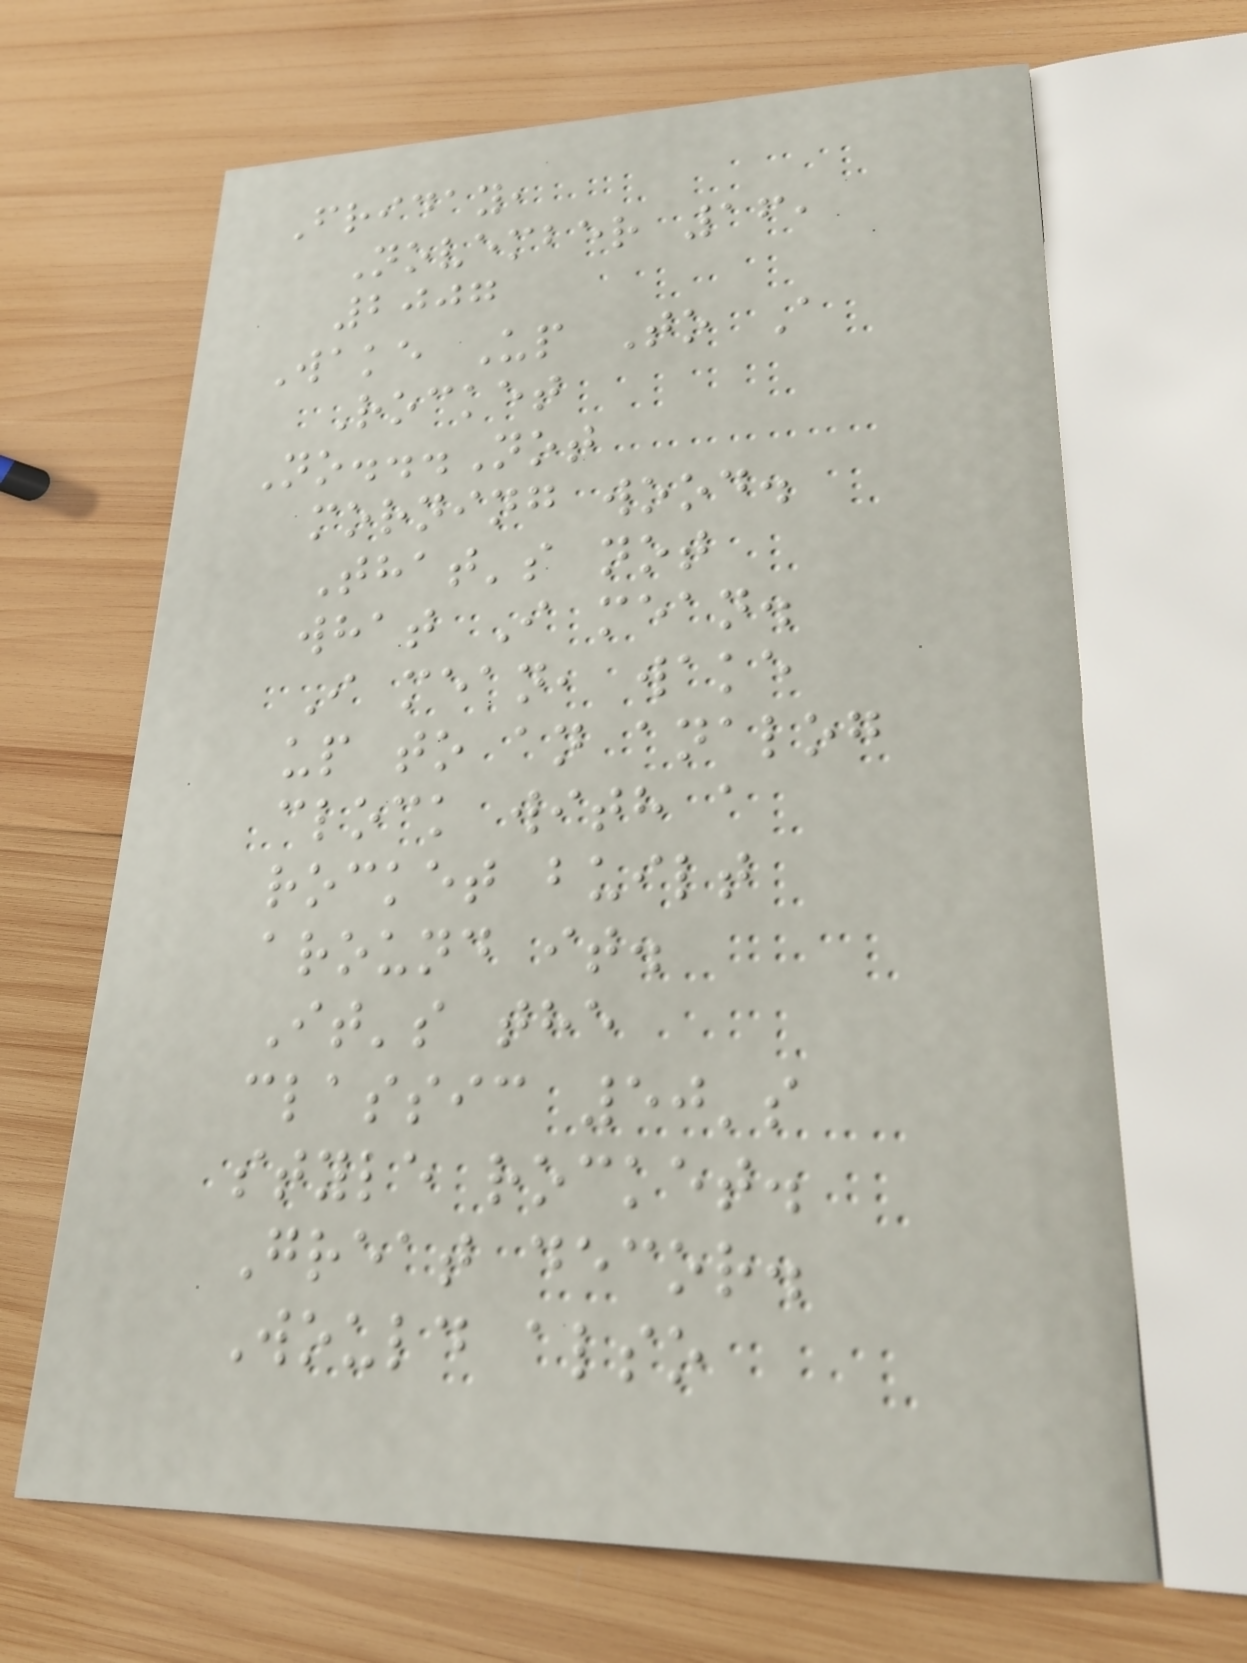Friday,
November 16,
2007
Wake Up To A
Rocket
No...Not
morning wood.
That's not
what I mean.
I mean, wake
up to an analog
clock with a
rocket built
around it.
It's the
classic 50's
style rocket.
Great decor.
Would also
